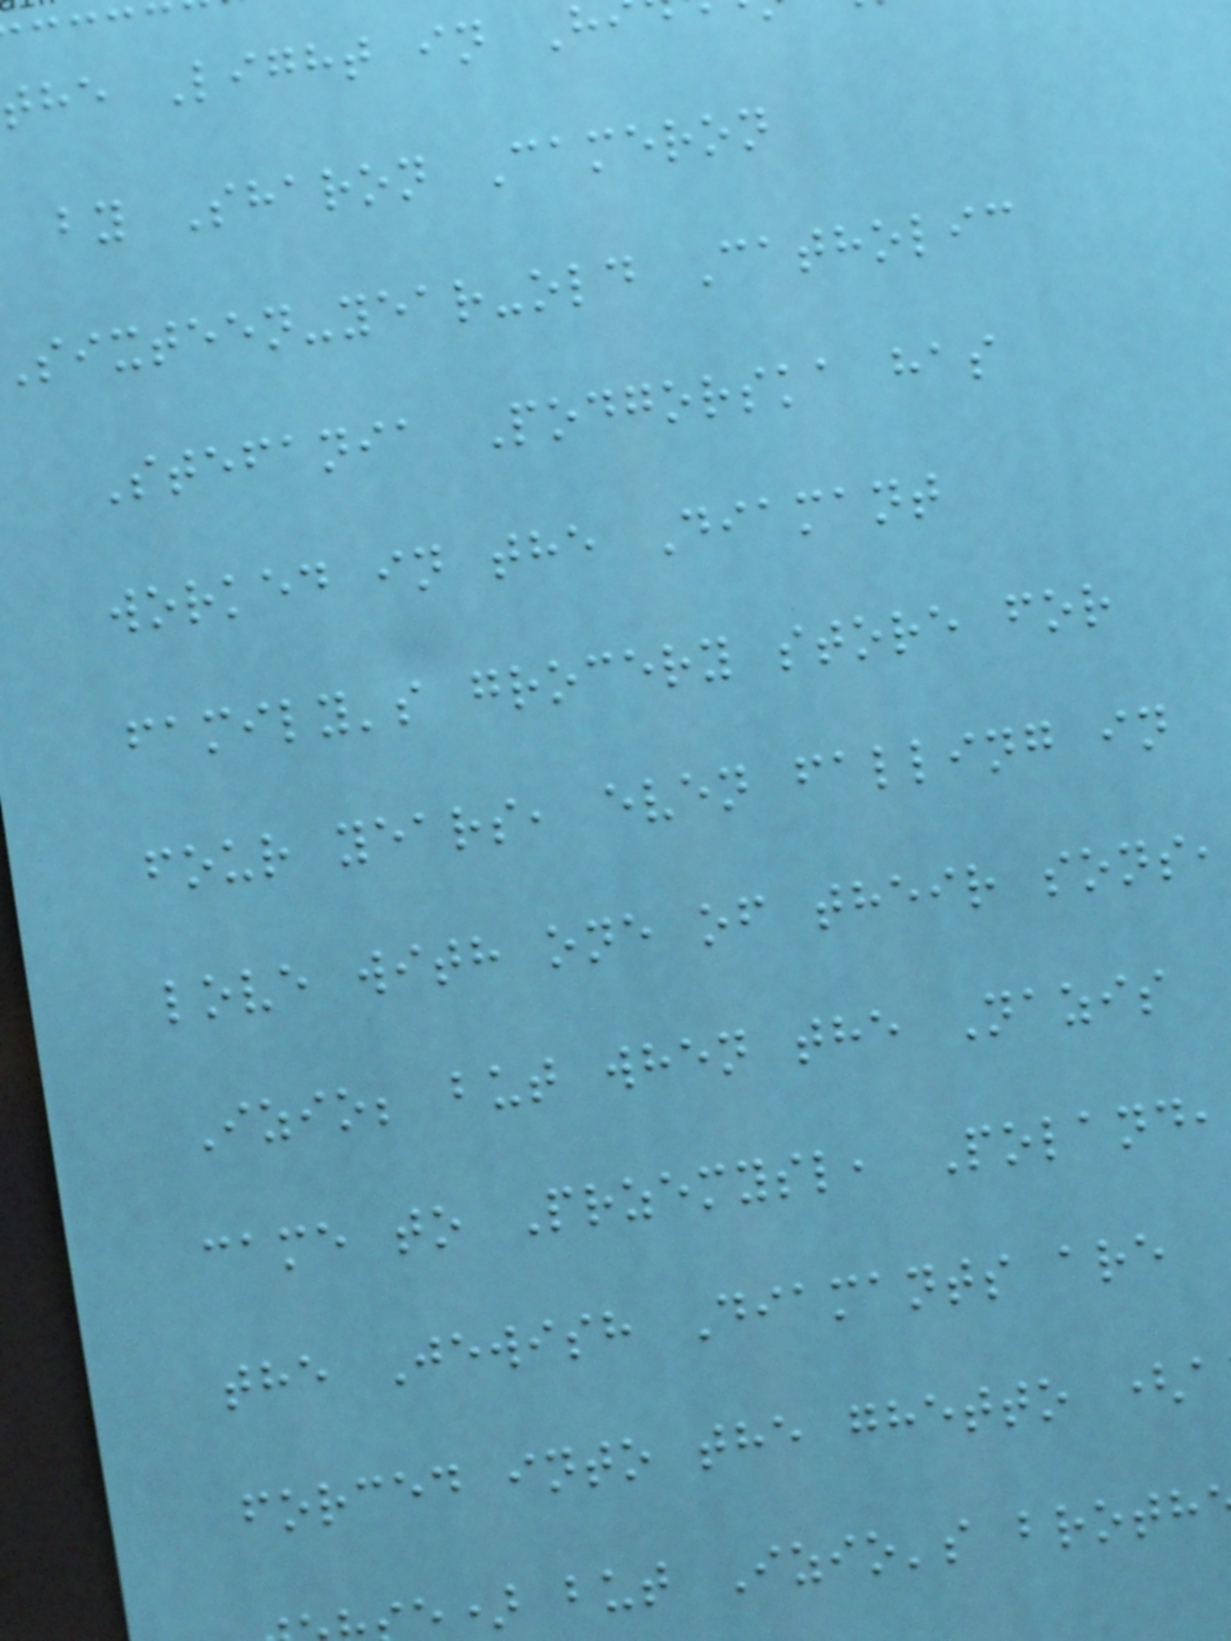the Light in H
by Sharon Cameron
sixteen-year-old Catholic
Stefania Podgorska has
worked in the Diamant
family's grocery store for
four years, even falling in
love with one of their sons,
Izio; but when the Nazis
came to Przemysl, Poland,
the Jewish Diamants are
forced into the ghetto (a
) but Izio's broth
